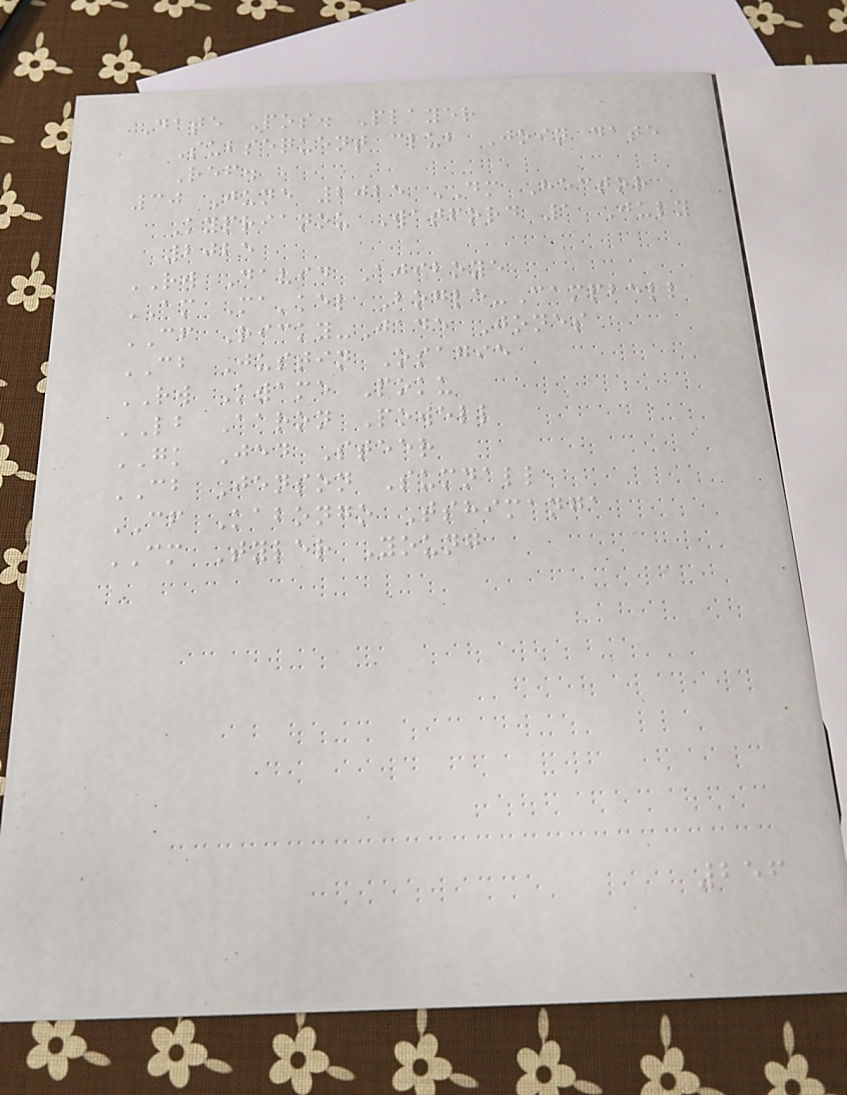Date Pos. Player
Subsequent club Join date
Ref.
30 June 2025 DM Hector
Kyprianou Watford 1 July
2025
RW David Ajiboye
AM Ma'kel Bogle-Campbell
CF Ricky-Jade Jones
CB Justin Osagie
RW Kwame Poku
LB Aaron Powell
GK Jed Steer
CB Jenson Sumnall
CF Kabongo Tshimanga
CM Tyler Young
256
